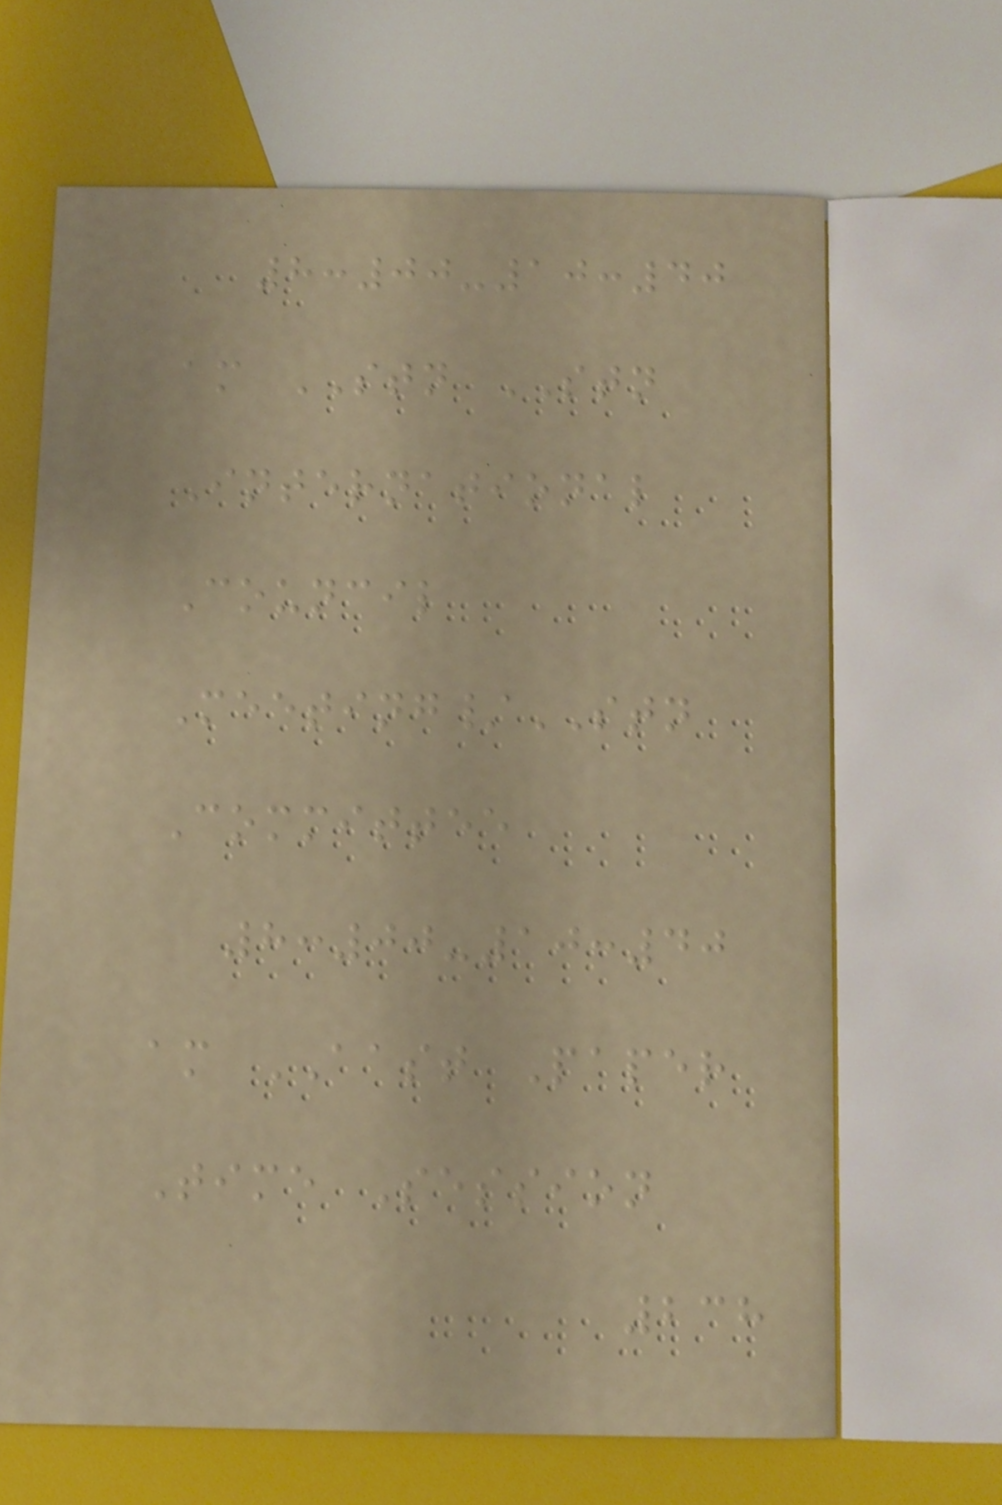8:00-10:40
am STN STN
International
Council
Meeting/STN
Committee
8:00-10:40
am AAST Paper
Time Session
238
